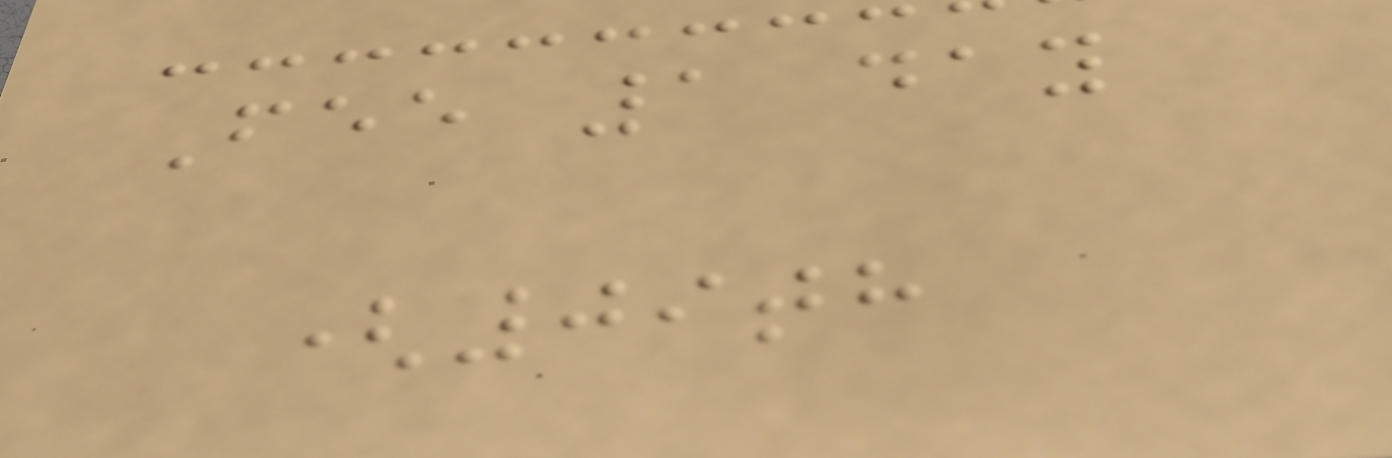Fee 1 day
(09th
